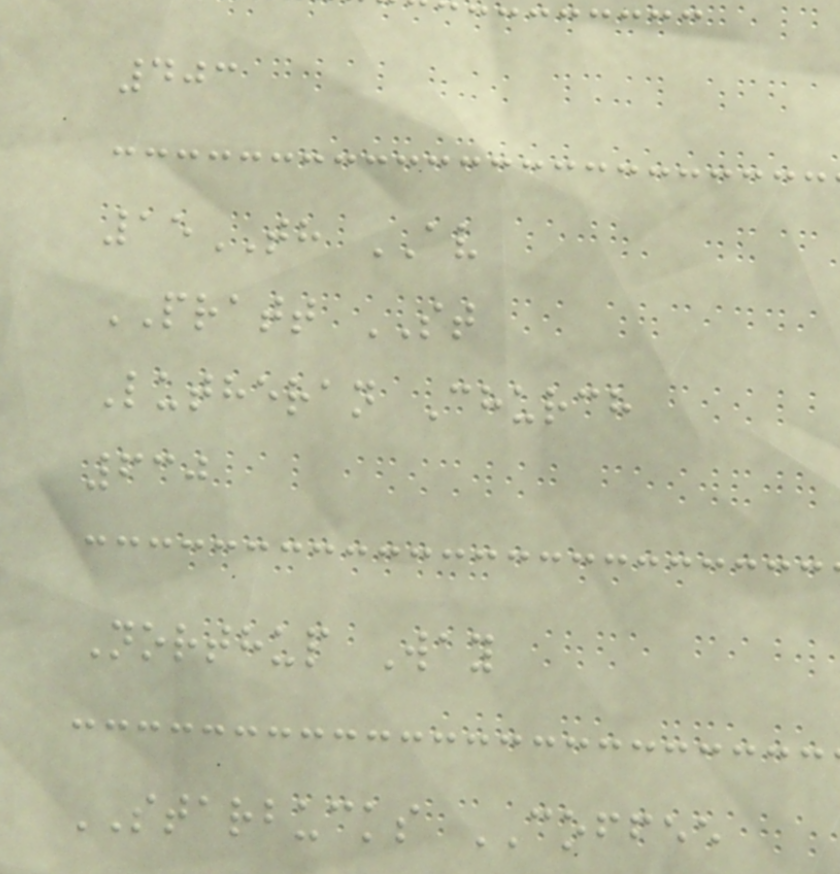403
15TH AV
PRATT ST
Lutheran Church
630
Northup Way
STARBUCKS COFFEE
